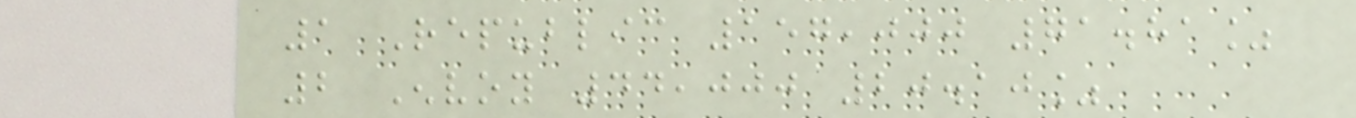1 Republic 157,000 71.81%
2 Envoy 44,000 20.10%
